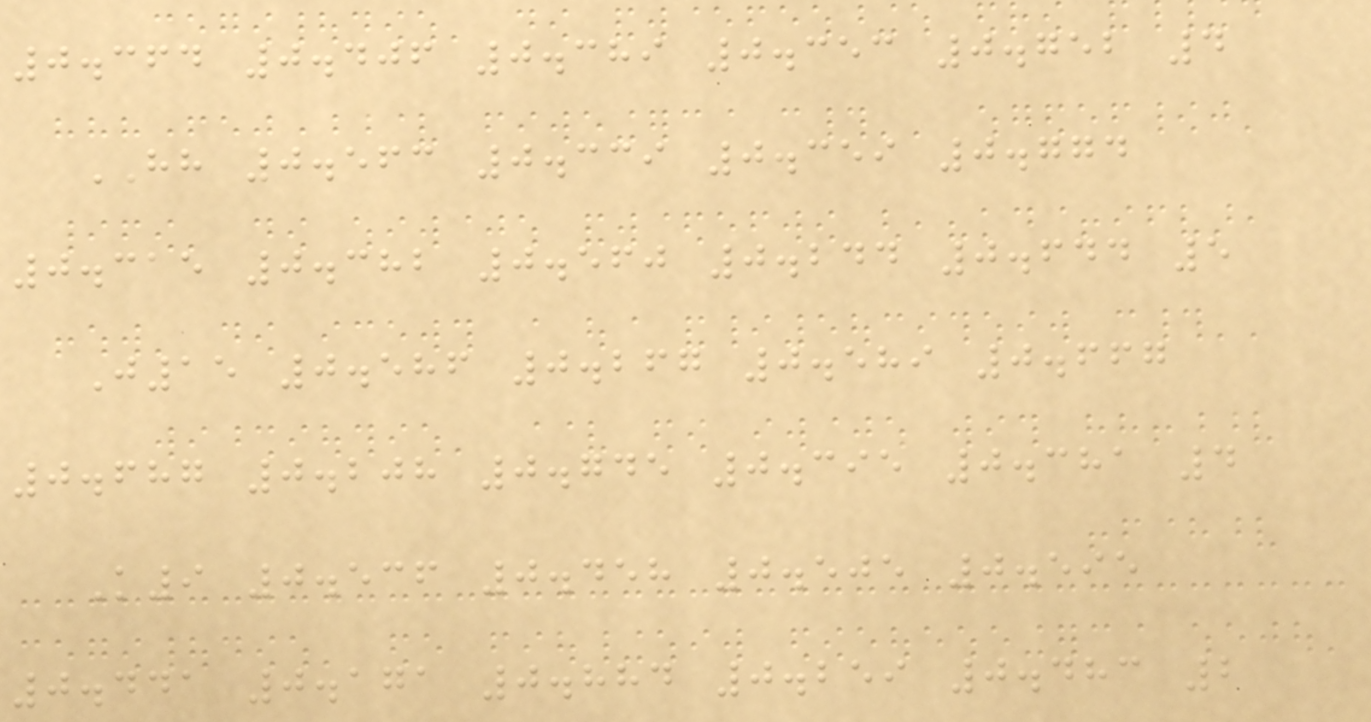0.364 0.406 0.389 0.353 0.752 4
HH 0.563 0.339 0.359 0.774
0.315 0.382 0.560 0.244 0.644 5
J15 0.586 0.267 0.589 0.667
0.687 0.208 0.745 0.395 0.381 4
K9 0.536 0.458 0.505 0.595
0.441 0.171 0.884 0.259 0.483 2
